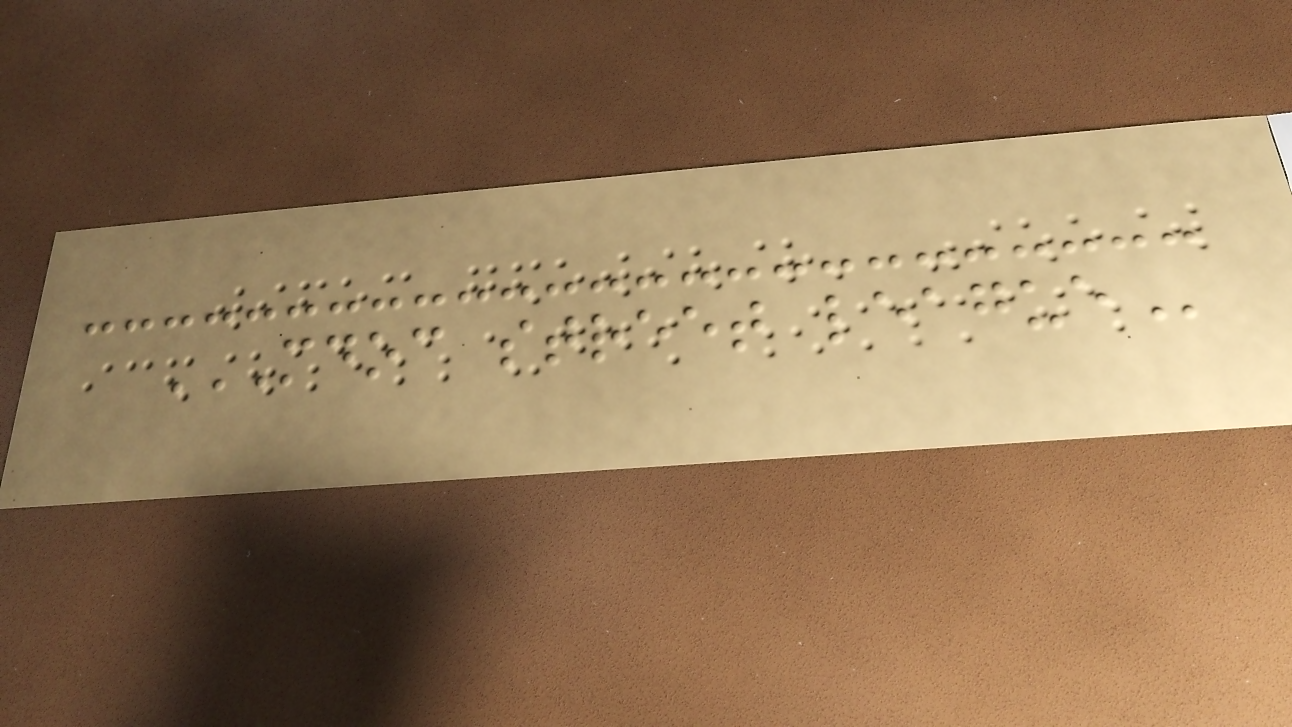MDOC STREET LEAGUE
